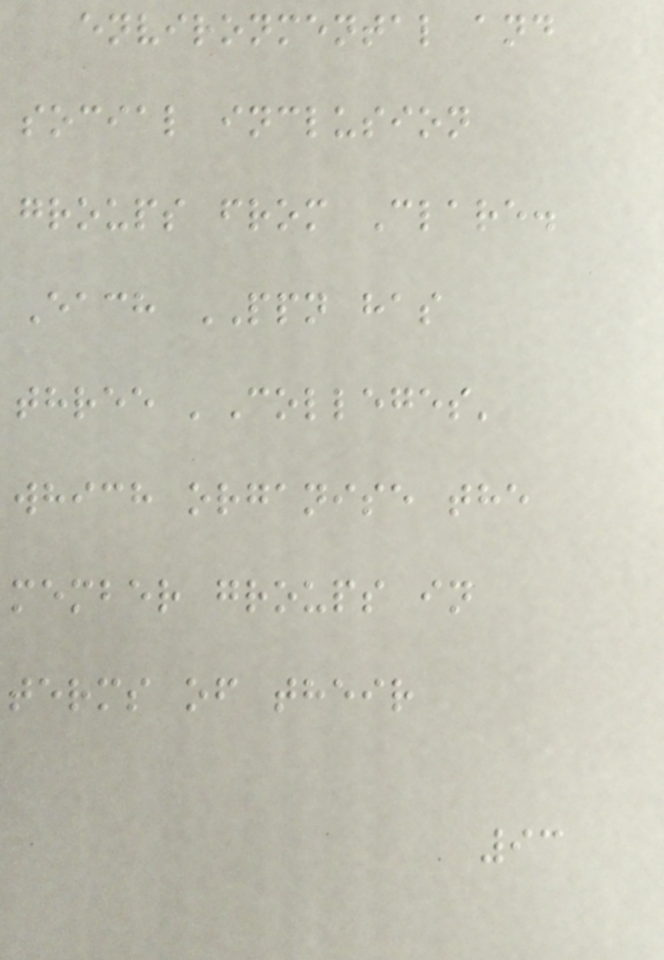environmental and
social inclusion
groups from Clare.
Each PPN has
three 'Colleges'
which organise the
member groups in
terms of their
93
